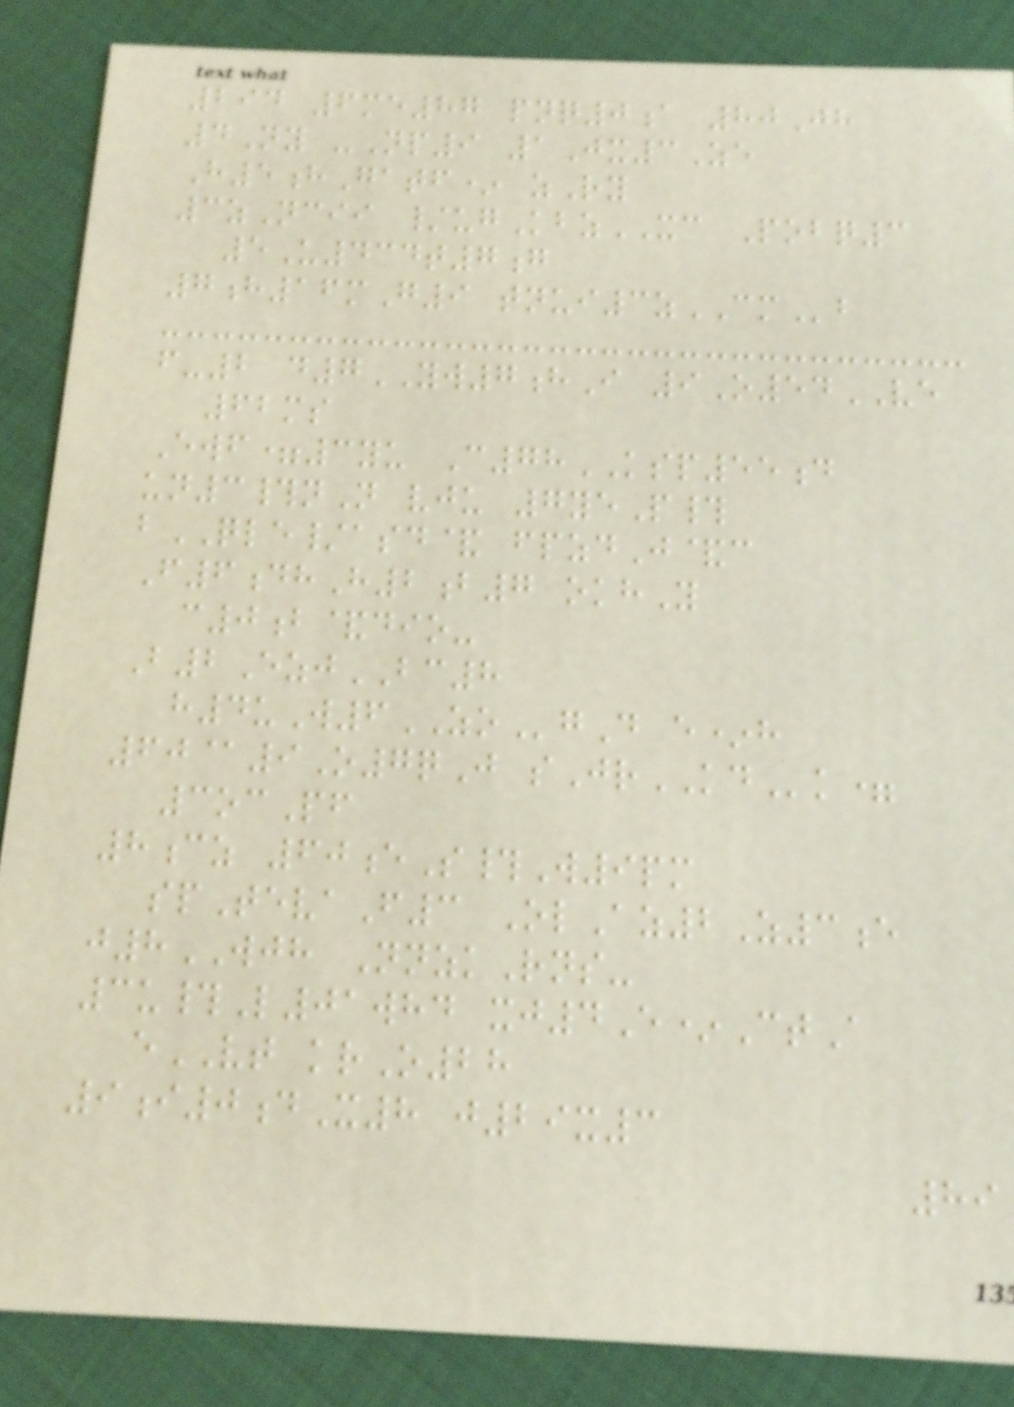294 6me87 pnq0a 80Jh
4Ny -Np9 1Jx3Ze
H5hGatf* zRy
3zNcii /ugKbzXC Pobq3
5U434t7g
7h16mG9 tnui3zCMb
f-2 d7YW7hI 9O54VE
62ms
Ewf=3yu C78KSP55d
un3#nN vju 7yeP#
bQLE/asd& fpzdJ&c
F6dhH2b7 okhY
c0b&dio-
B2EzjBC8
h4uW6ZOgD e*h
60@9O7qJ sJrKDk=
3ocPf
8cz 60eS#W9pm
spTevaF3 OlAz2Z3e
j8WJH NnzkRns-
3u#L01whd xj4E*CtA
eVT krO28
9i0dX8 j29x3
89
